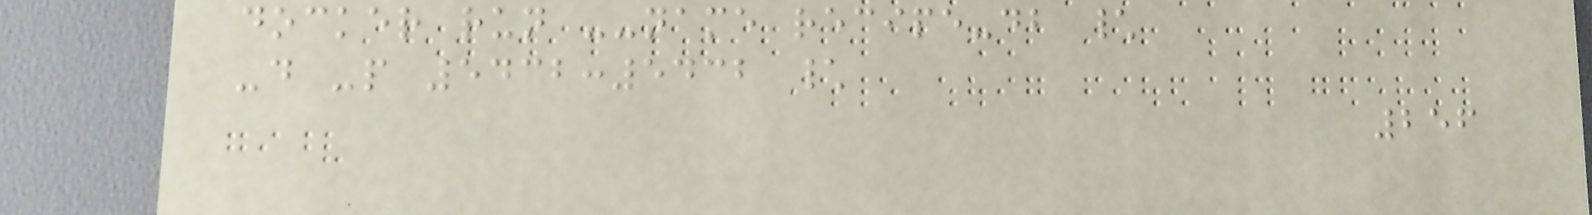docker run --name recipe-db \
-d -p 5432:5432 \
256
